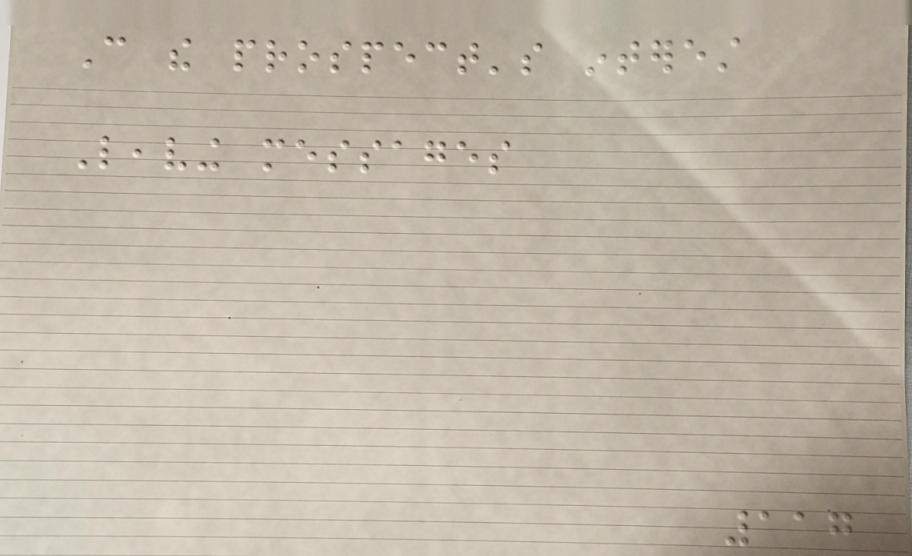Can the prospect's interest
Leaving messages
117
